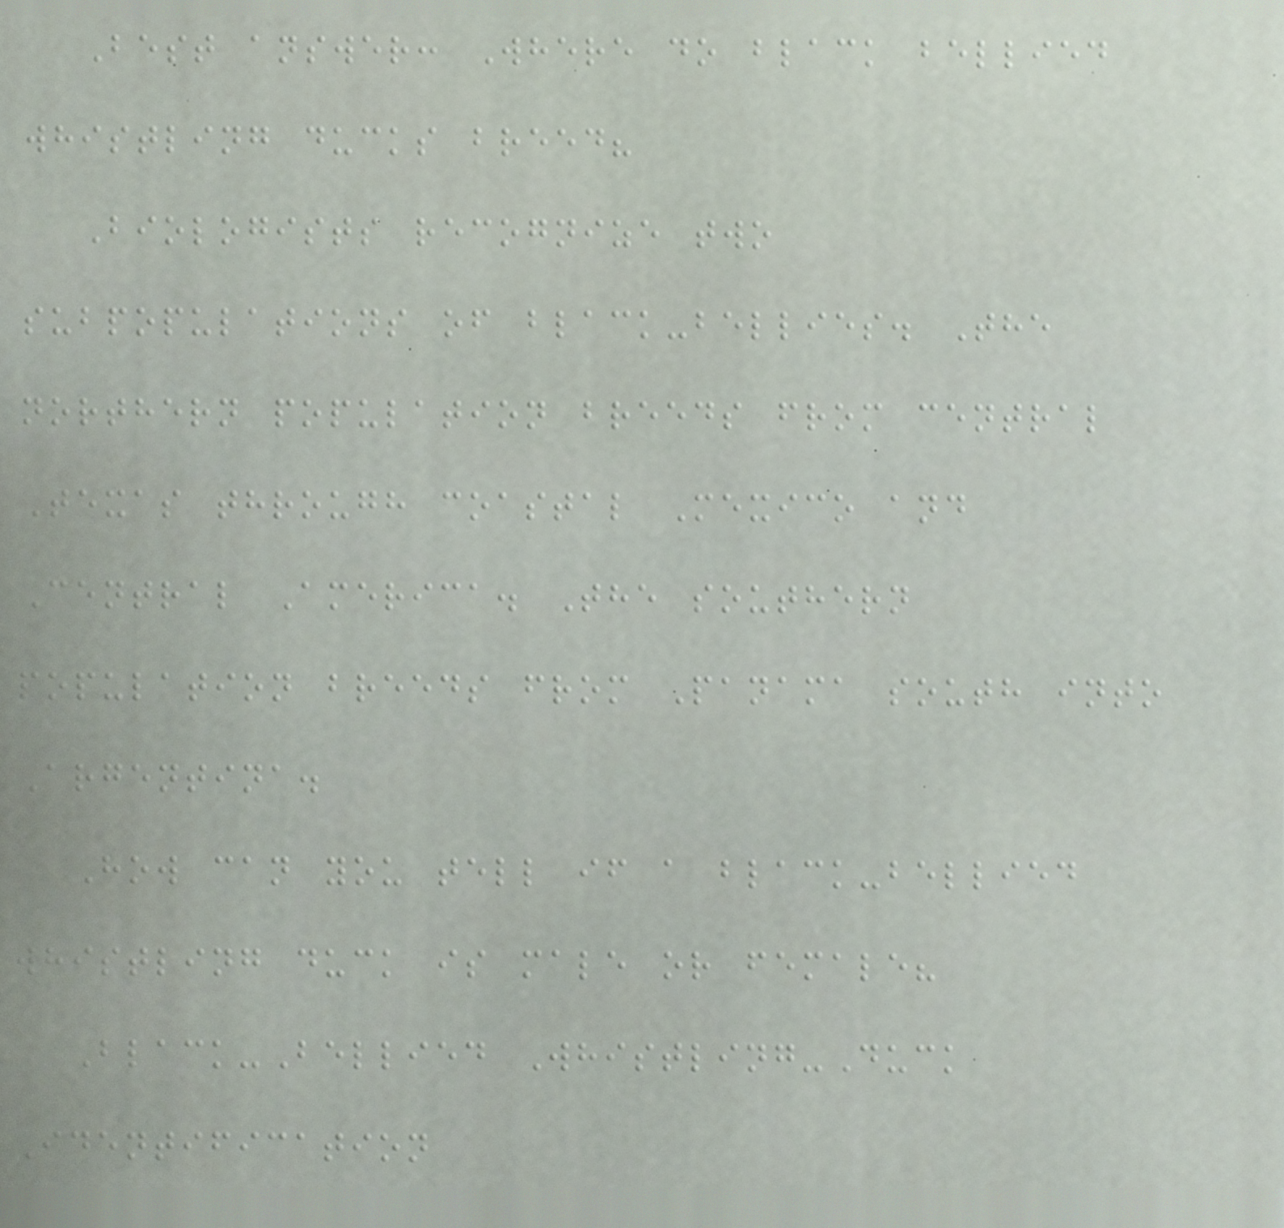Best answer: Where do black bellied
whistling ducks breed?
Biologists recognize two
subpopulations of black-bellies. The
northern population breeds from central
Texas through coastal Mexico and
Central America. The southern
population breeds from Panama south into
Argentina.
How can you tell if a black-bellied
whistling duck is male or female?
Black-Bellied Whistling-Duck
Identification
